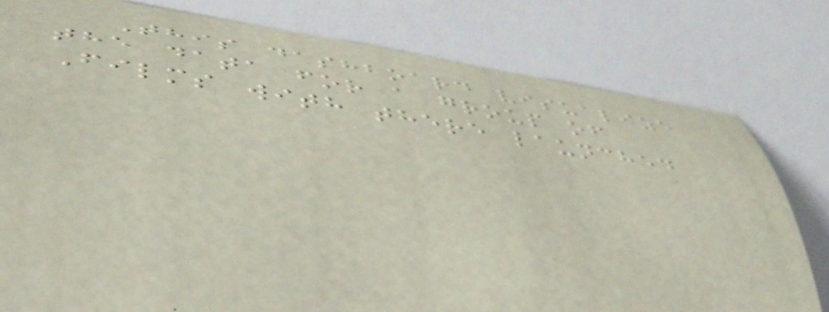This dashboard visualize
the data for a group of
Films with there launched
